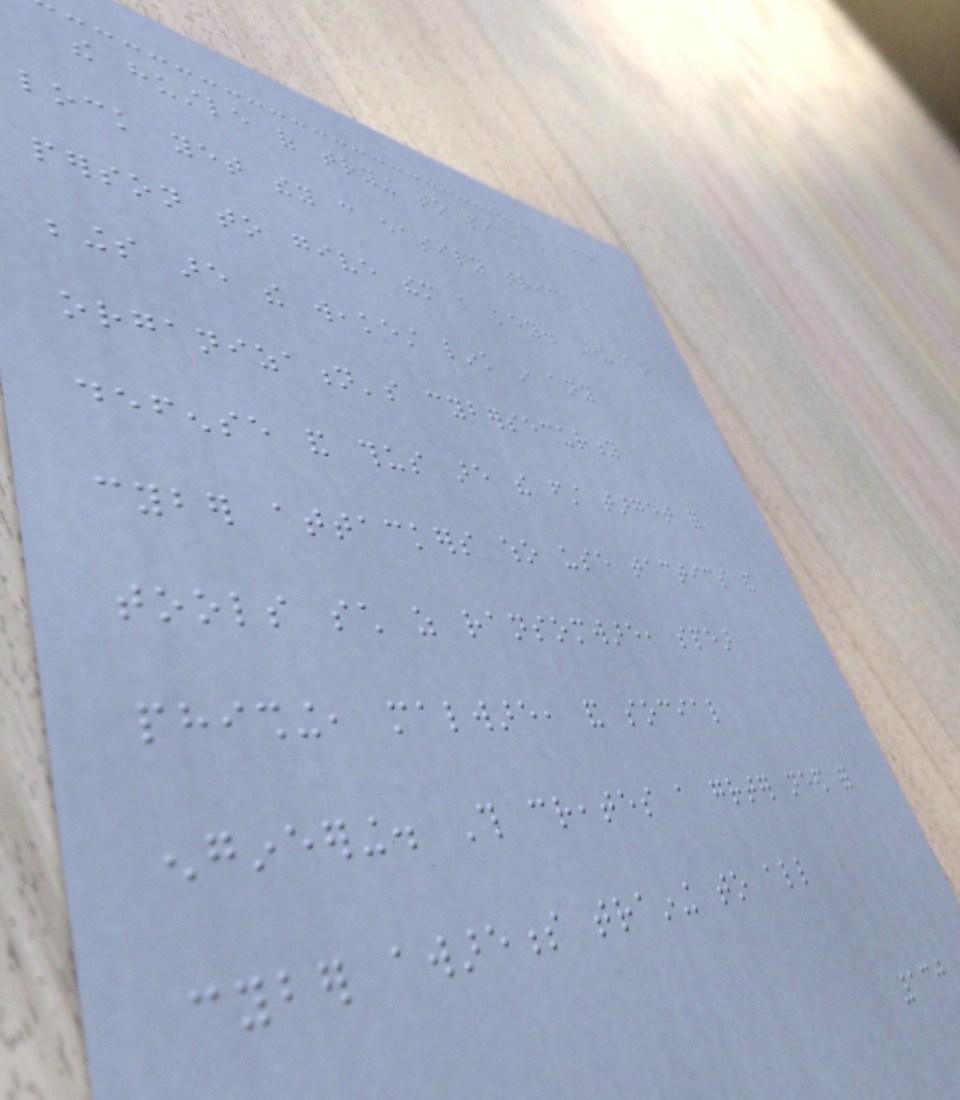the hustle of trying to pick a
lock yet they can easily trick a
person to give them a key. Human
beings are the weakest link in any
organization's cybersecurity
defense and thus are the first target for
cyber attackers who use tactics and
tools such as ransomware, spear
phishing, malware, and social
engineering. This creates a greater need for
cyber awareness training to all
130
